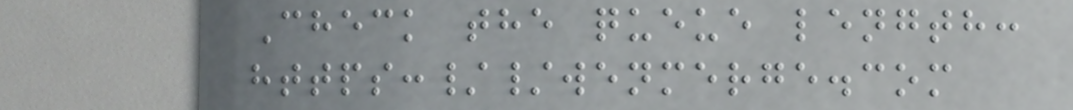Check the queue length:
https://wenmerge.com
